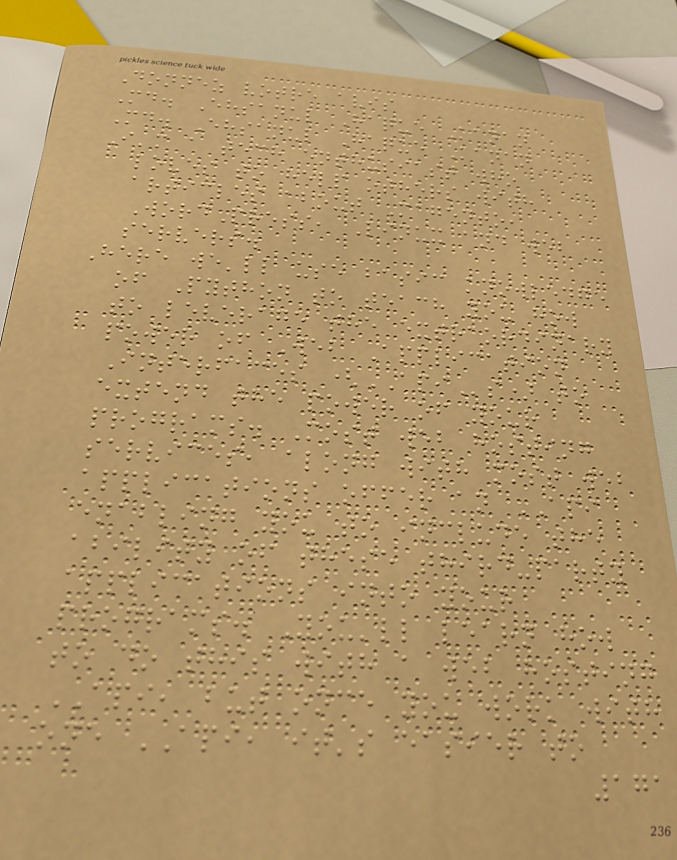Donnez votre avis
Md. Ehsanul Haque Kanan
Md. Ehsanul Haque Kanan
I'm a tech enthusiast who
loves to help others with
articles about Magento,
WordPress, Linux and web
servers.
Here we'll use basic knowledge
of Python to teach you how
to leverage the extraordinary
power of Web Application
Interfaces (APIs) to
extend the power of your
programs. Most web hosting
services, along with most web
applications offer an API
enabling you to include the
ability of these third-party
applications into your
programs. You'll learn how
to do this with a web hosting
API, but once you work with
one API, it's easier to
171
